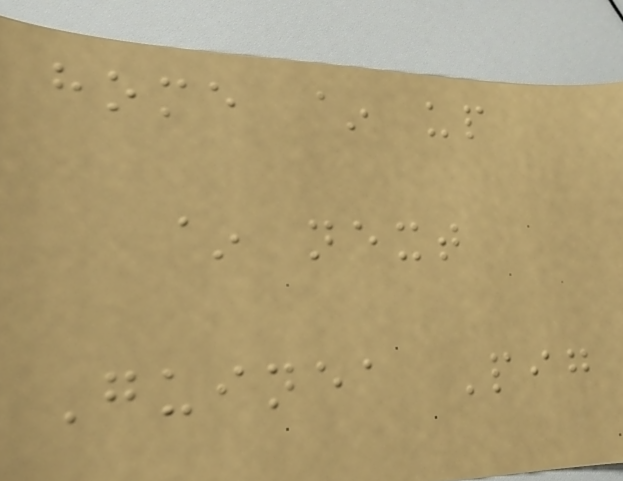home ~ up
~ next
Guinea Pig
